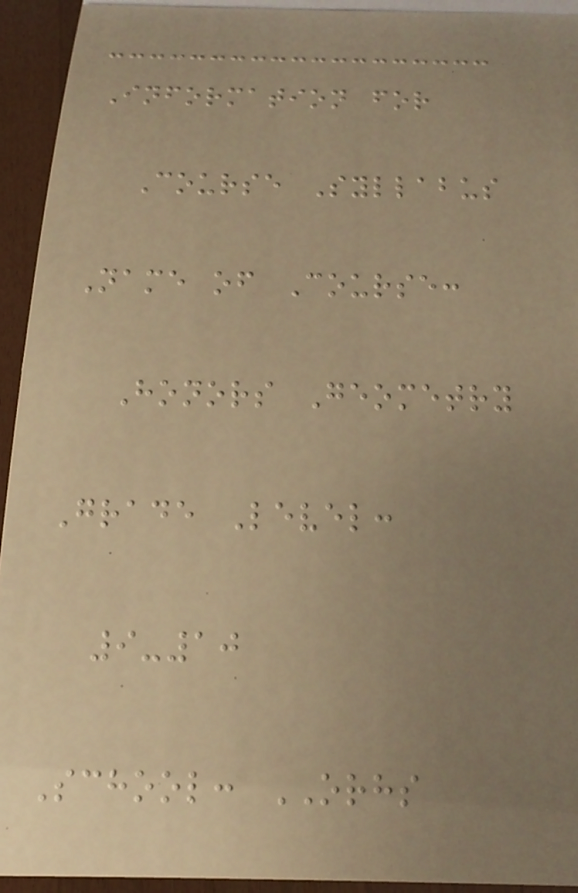Information for
Course Syllabus
Name of Course:
Honors Geometry
Grade Level:
9-10
School: ORHS
